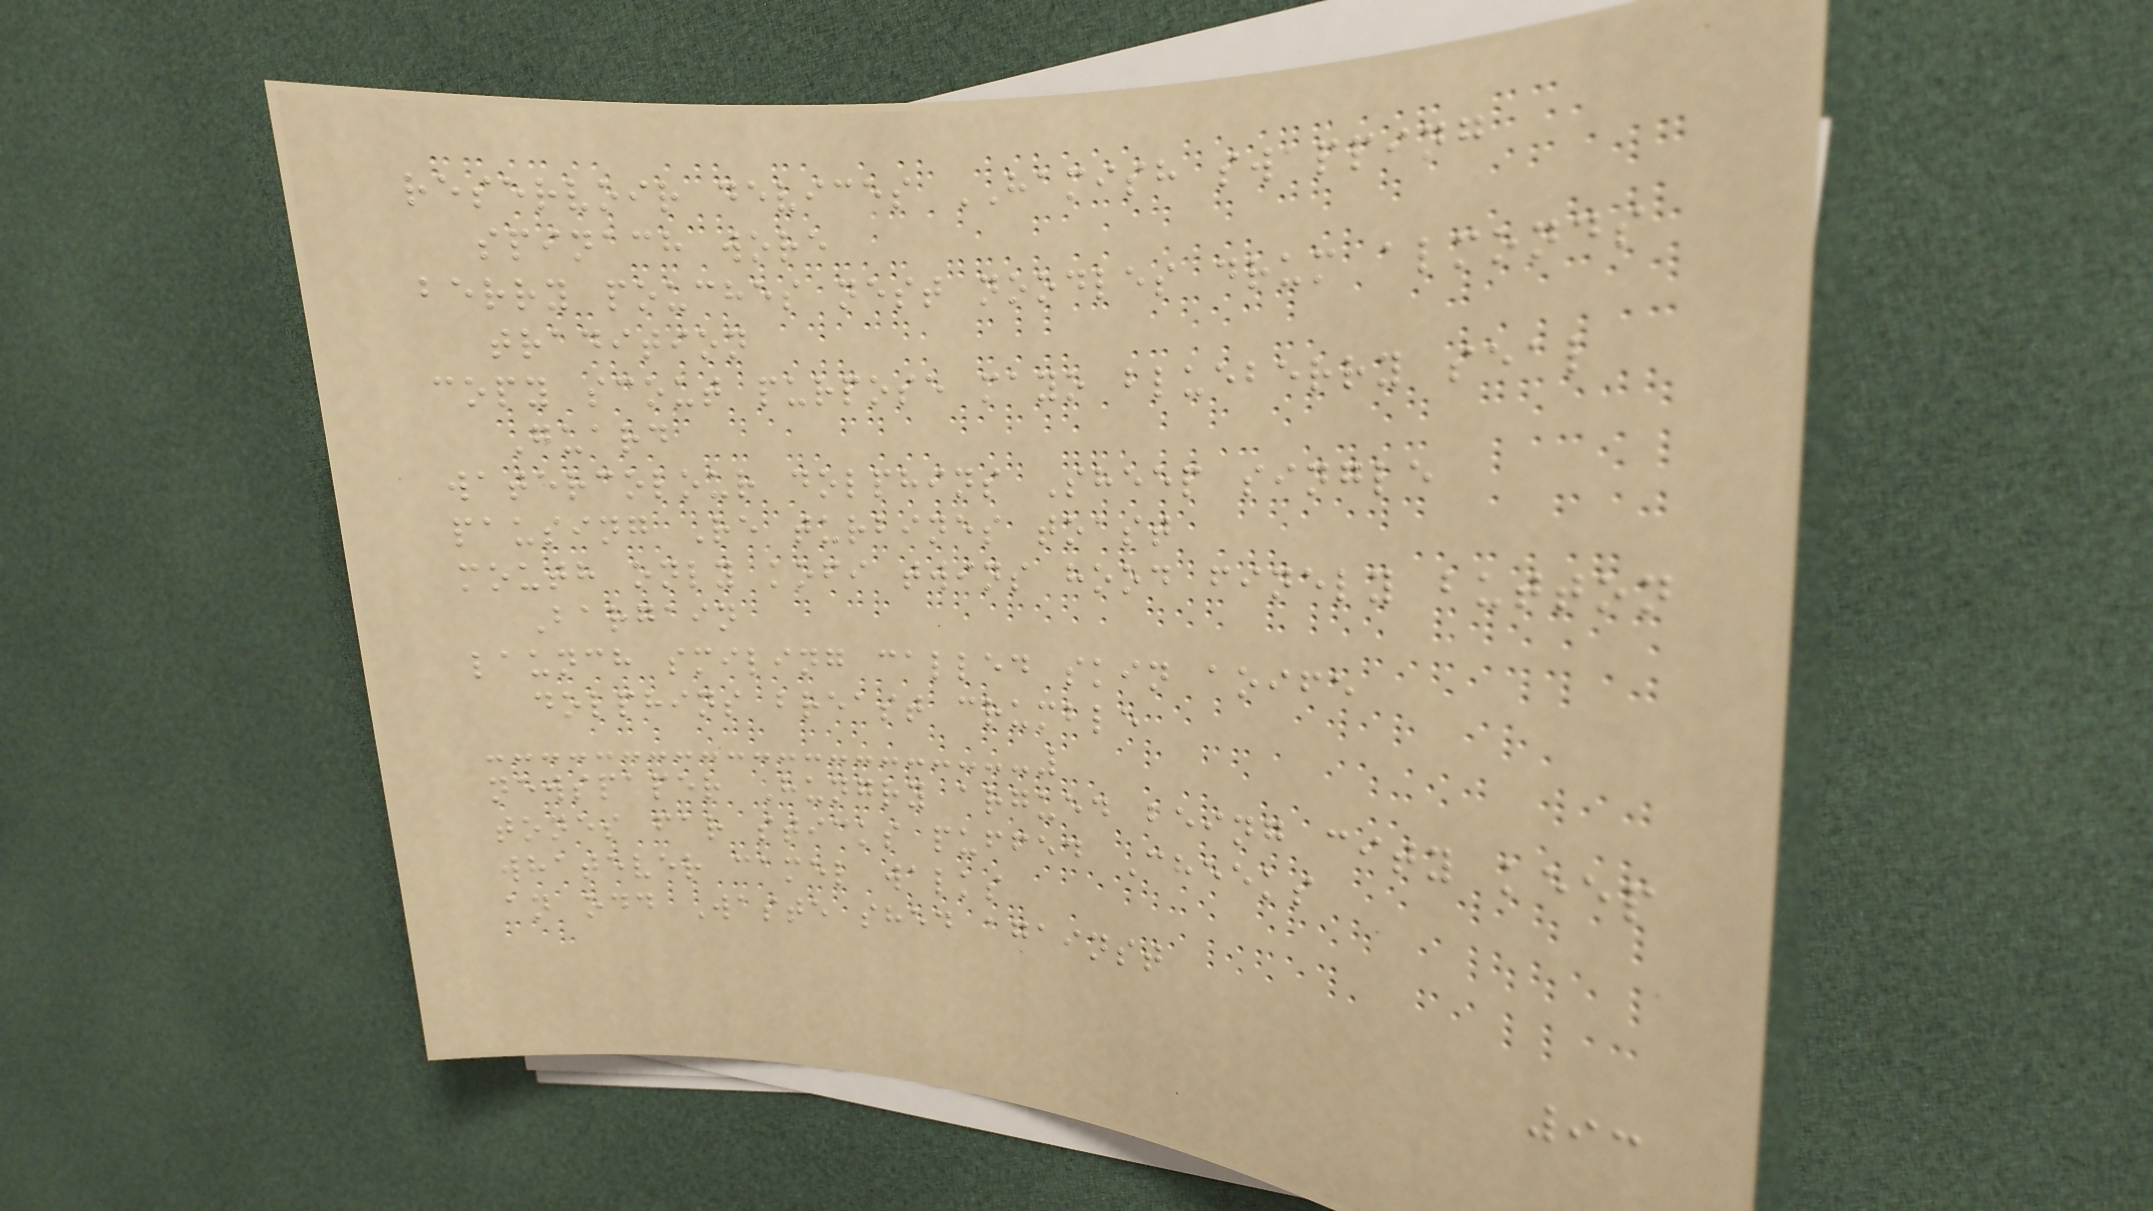reservoir devices HAMISH swapping
spinach wore
berry pouches nest noodles drum almonds
tradition
copy scout purpose mayo blueberry seal
Guard
watercolour dolphins Sheep single
pausing Re turbines toast
mouth only kofi twins hood finely button
Bargain
launch smiling called skin aoife
dolphins breast crumble
newspaper Hungry argued being city keep
tones far sticks puffed Cheeks
whatever camel walks
an odd Waste shed against
93
